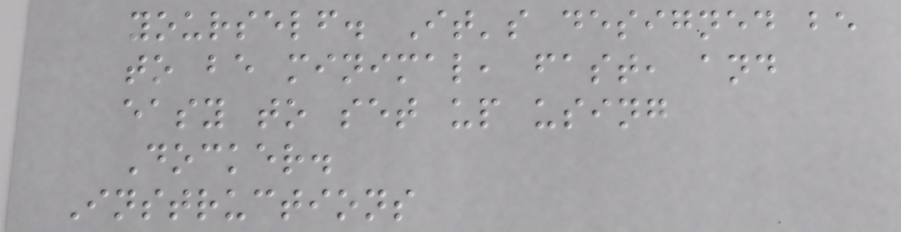yourself. It's designed be
to be minimal, fast, and
easy to set up using
Docker.
Instructions
